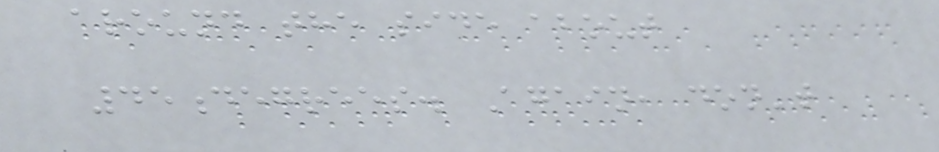around the side about
45degrees. Again, don't
